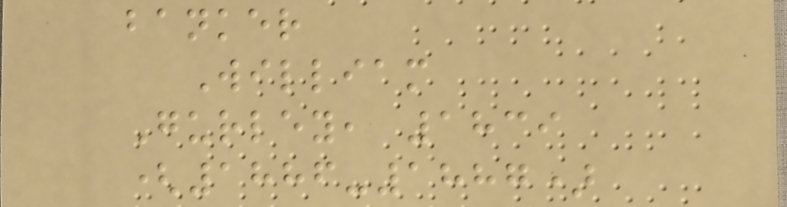banker
William
Gurley, 1839
(1886-1887)
